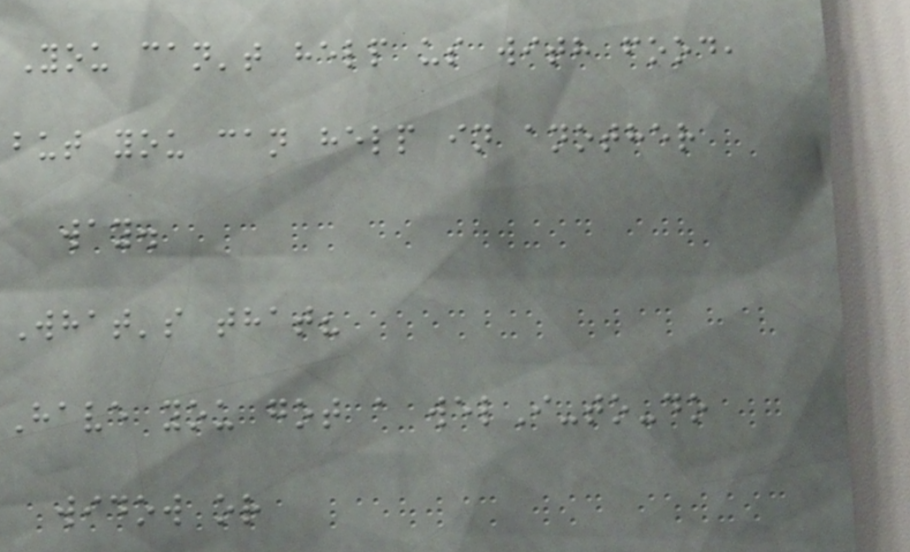You can't help us with food,
but you can help in another
way.
What's that?
Have you got a welI-to-do
widow or
